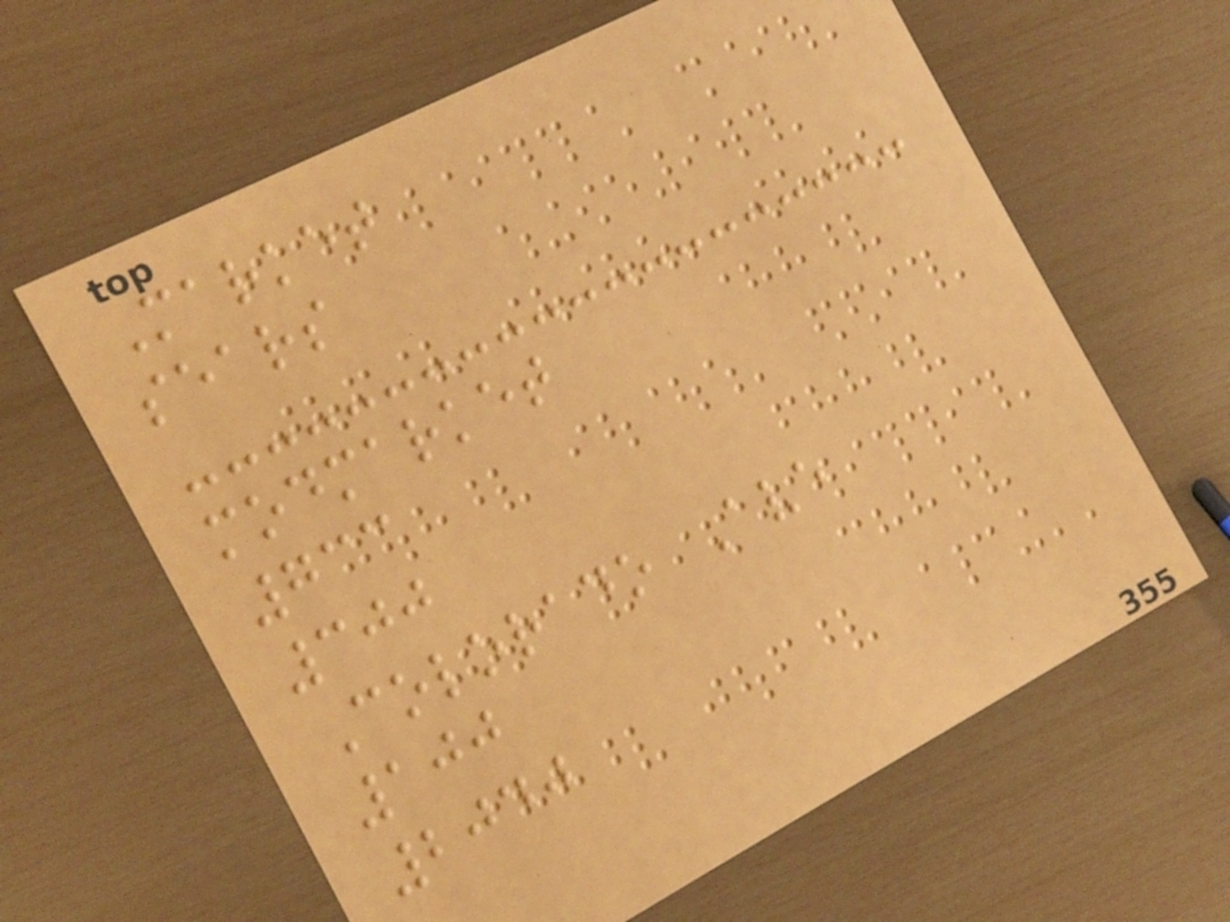Market
sears
modmarket
733
300
Colorado Ave
100
2040
